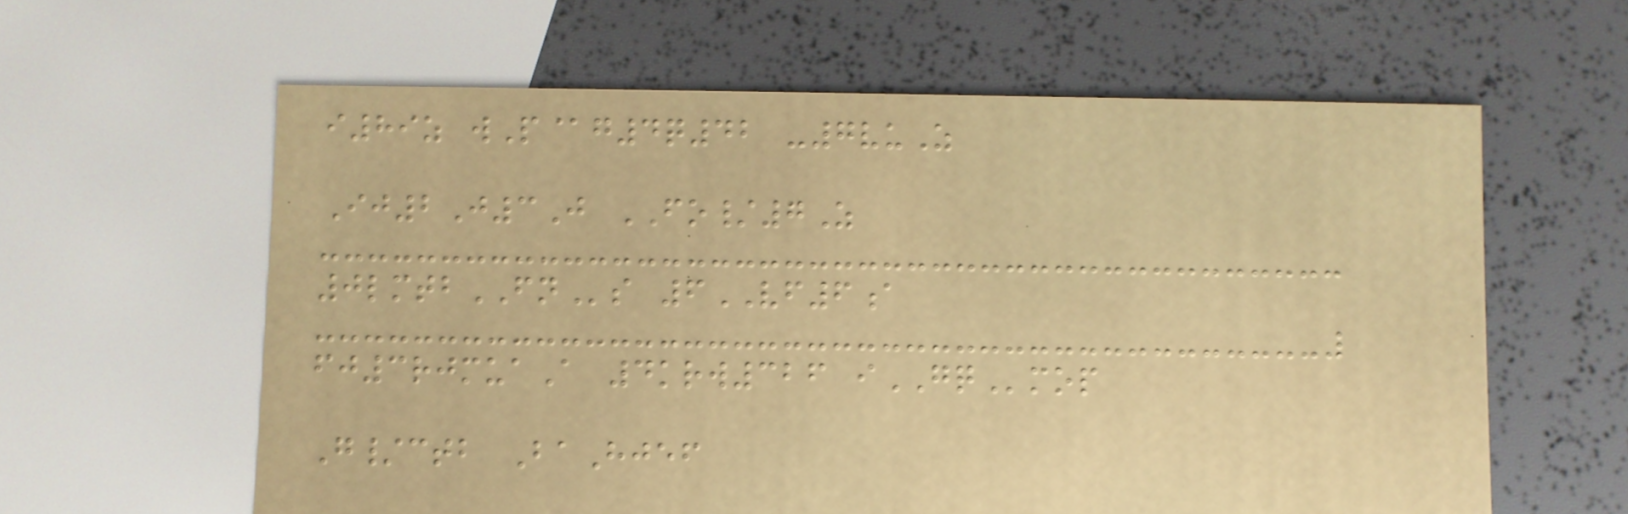i89z wP@g4q42 -7vuZ
Ij2J3J FO/7Z
0lmtbFNs 6VF6a
fj3rjmuaA 4krw326 iGQmop
G/ctb BaHjef
